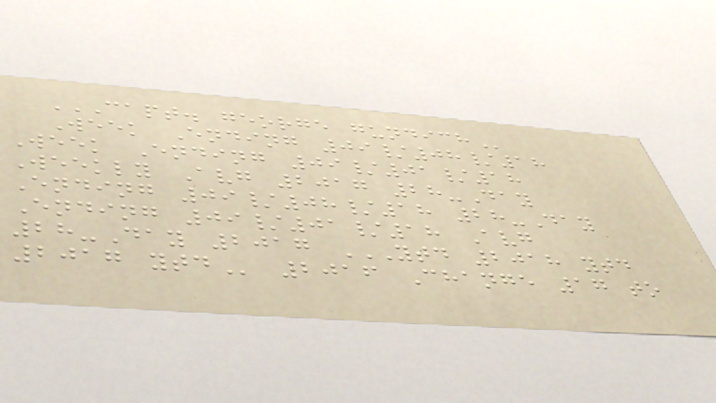CAPT. GEORGE GUNDICH
Week Ending 09/08/18
Week Ending 09/01/18
Weekly Avg 2017 28-Day
Ending 09/08/18 28-Day
Ending 09/01/18 Avg
28-Day 2017 YTD 2018 YTD
2017 YTD 2016 Change 17 to
